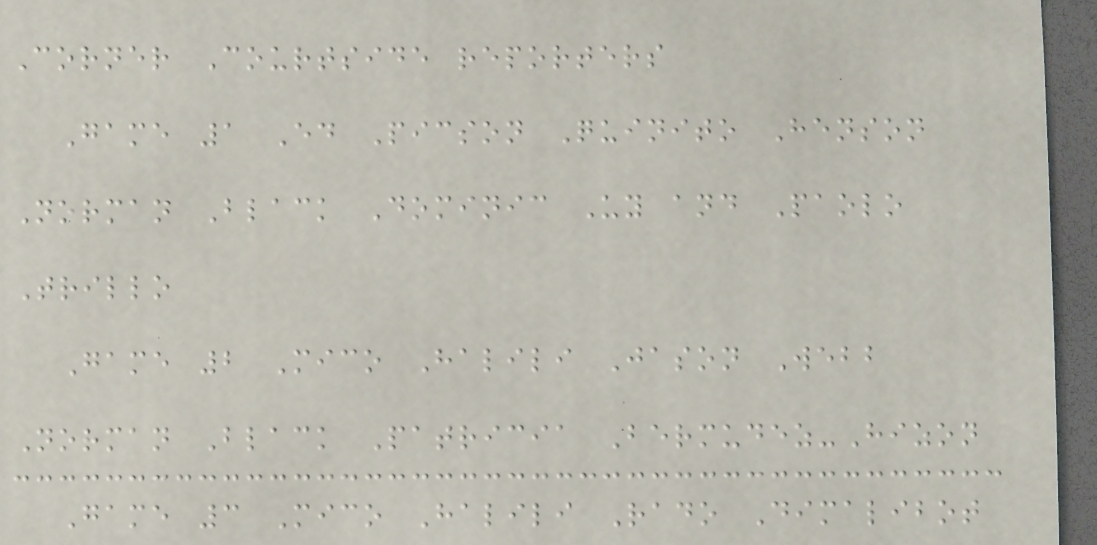Corner Courtside reporters
Game 1 Ed Picson Quinito Henson
Norman Black Dominic Uy and Paolo
Trillo
Game 2 Mico Halili Jason Webb
Norman Black Patricia Bermudez-Hizon
Game 3 Mico Halili Rado Dimalibot
